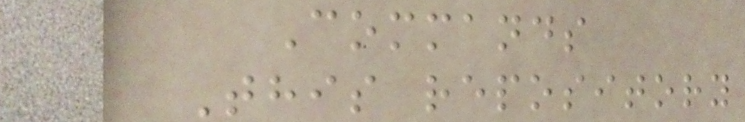Commands
This repository
